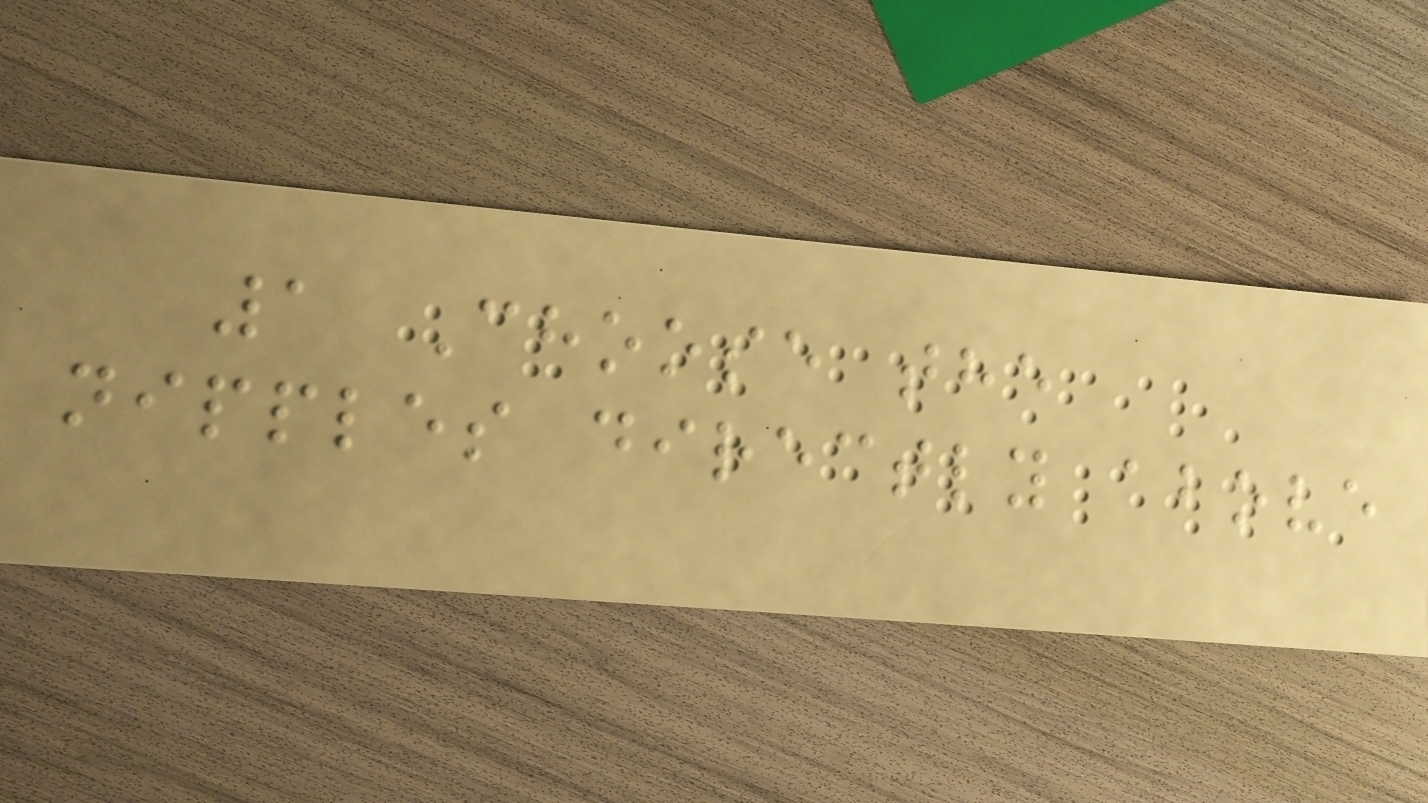1 Choose the
nipples directly above
